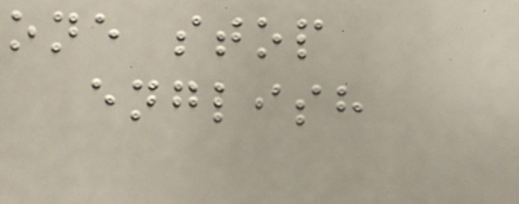one stop
english
